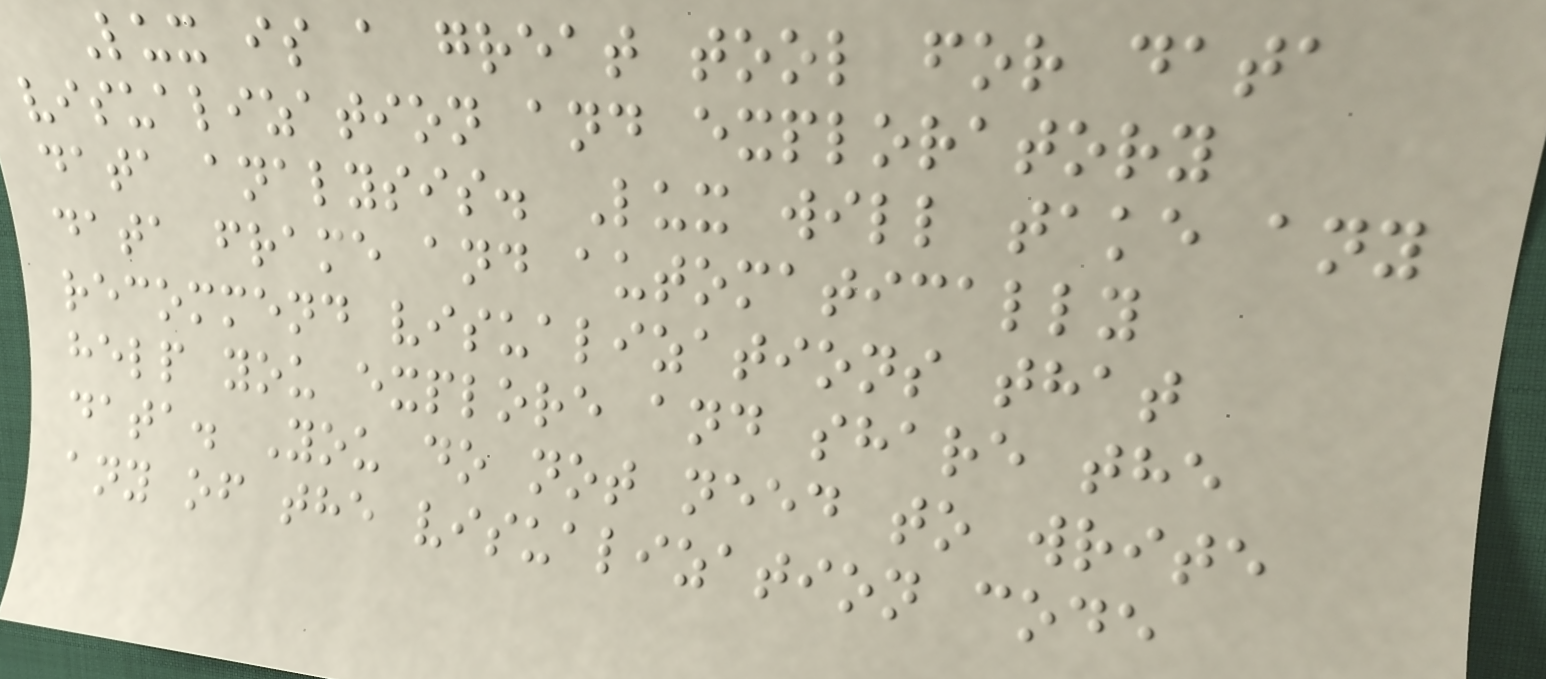Lux is a great tool for data
visualization and exploratory
data analysis. Lux will take any
data frame and automatically
recommend visualizations that
help you explore and share the
data. You do not need to write
any of the visualization code
